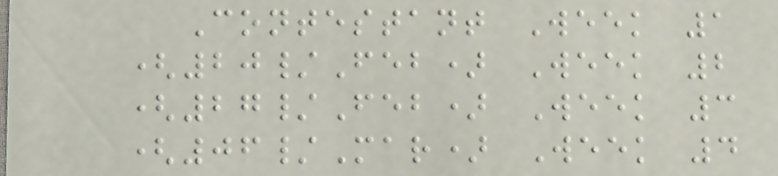Contestant Week 1
(20/Feb) Week 2
(27/Feb) Week 3
(06/Mar) Week 4
